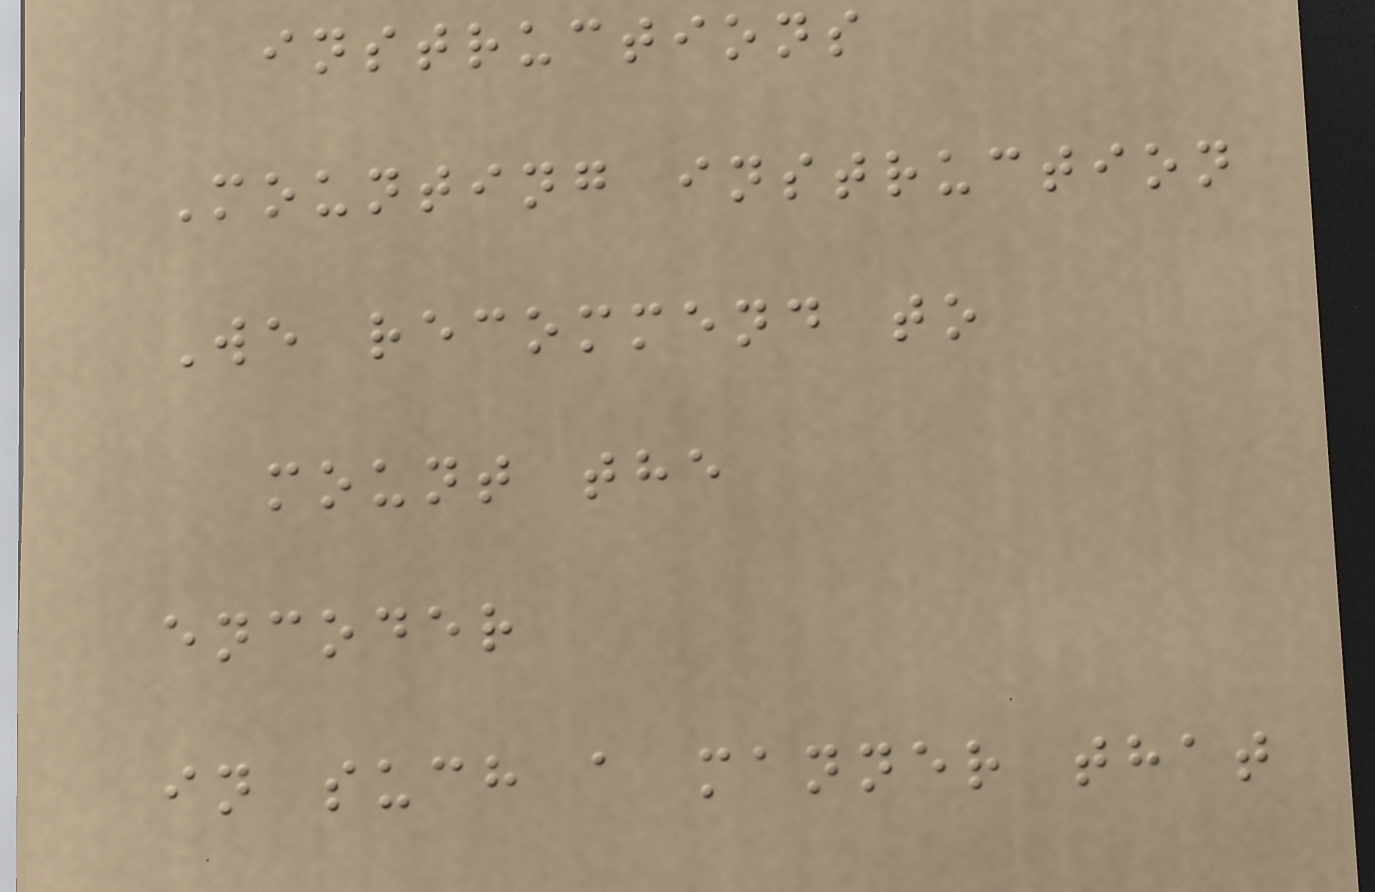instructions
Mounting instruction
We recommend to
mount the
encoder
in such a manner that
